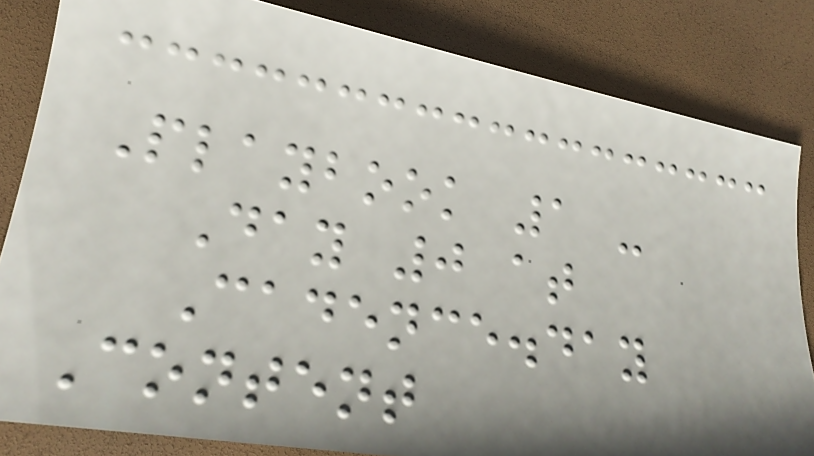Playbook 1 -
Day 0 at
Cadence.day
Content
